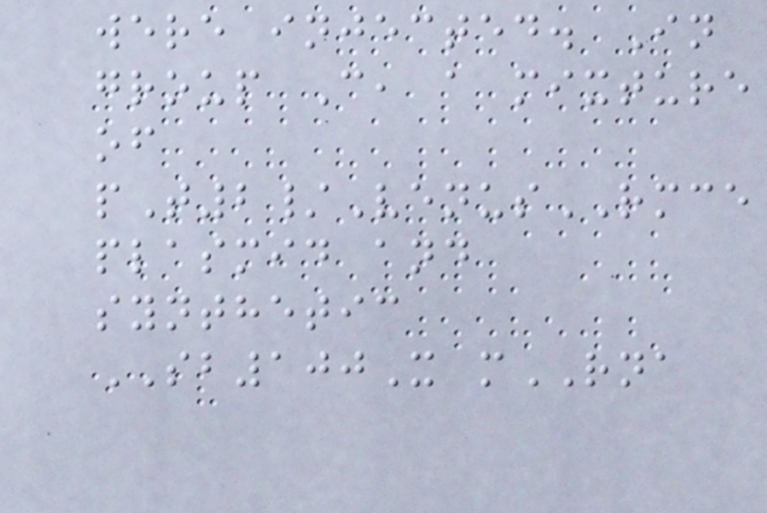were injected. In
group C, a mixture
of
pT2/VenusRMCE
plasmid and
synthetic
SB100X mRNA
